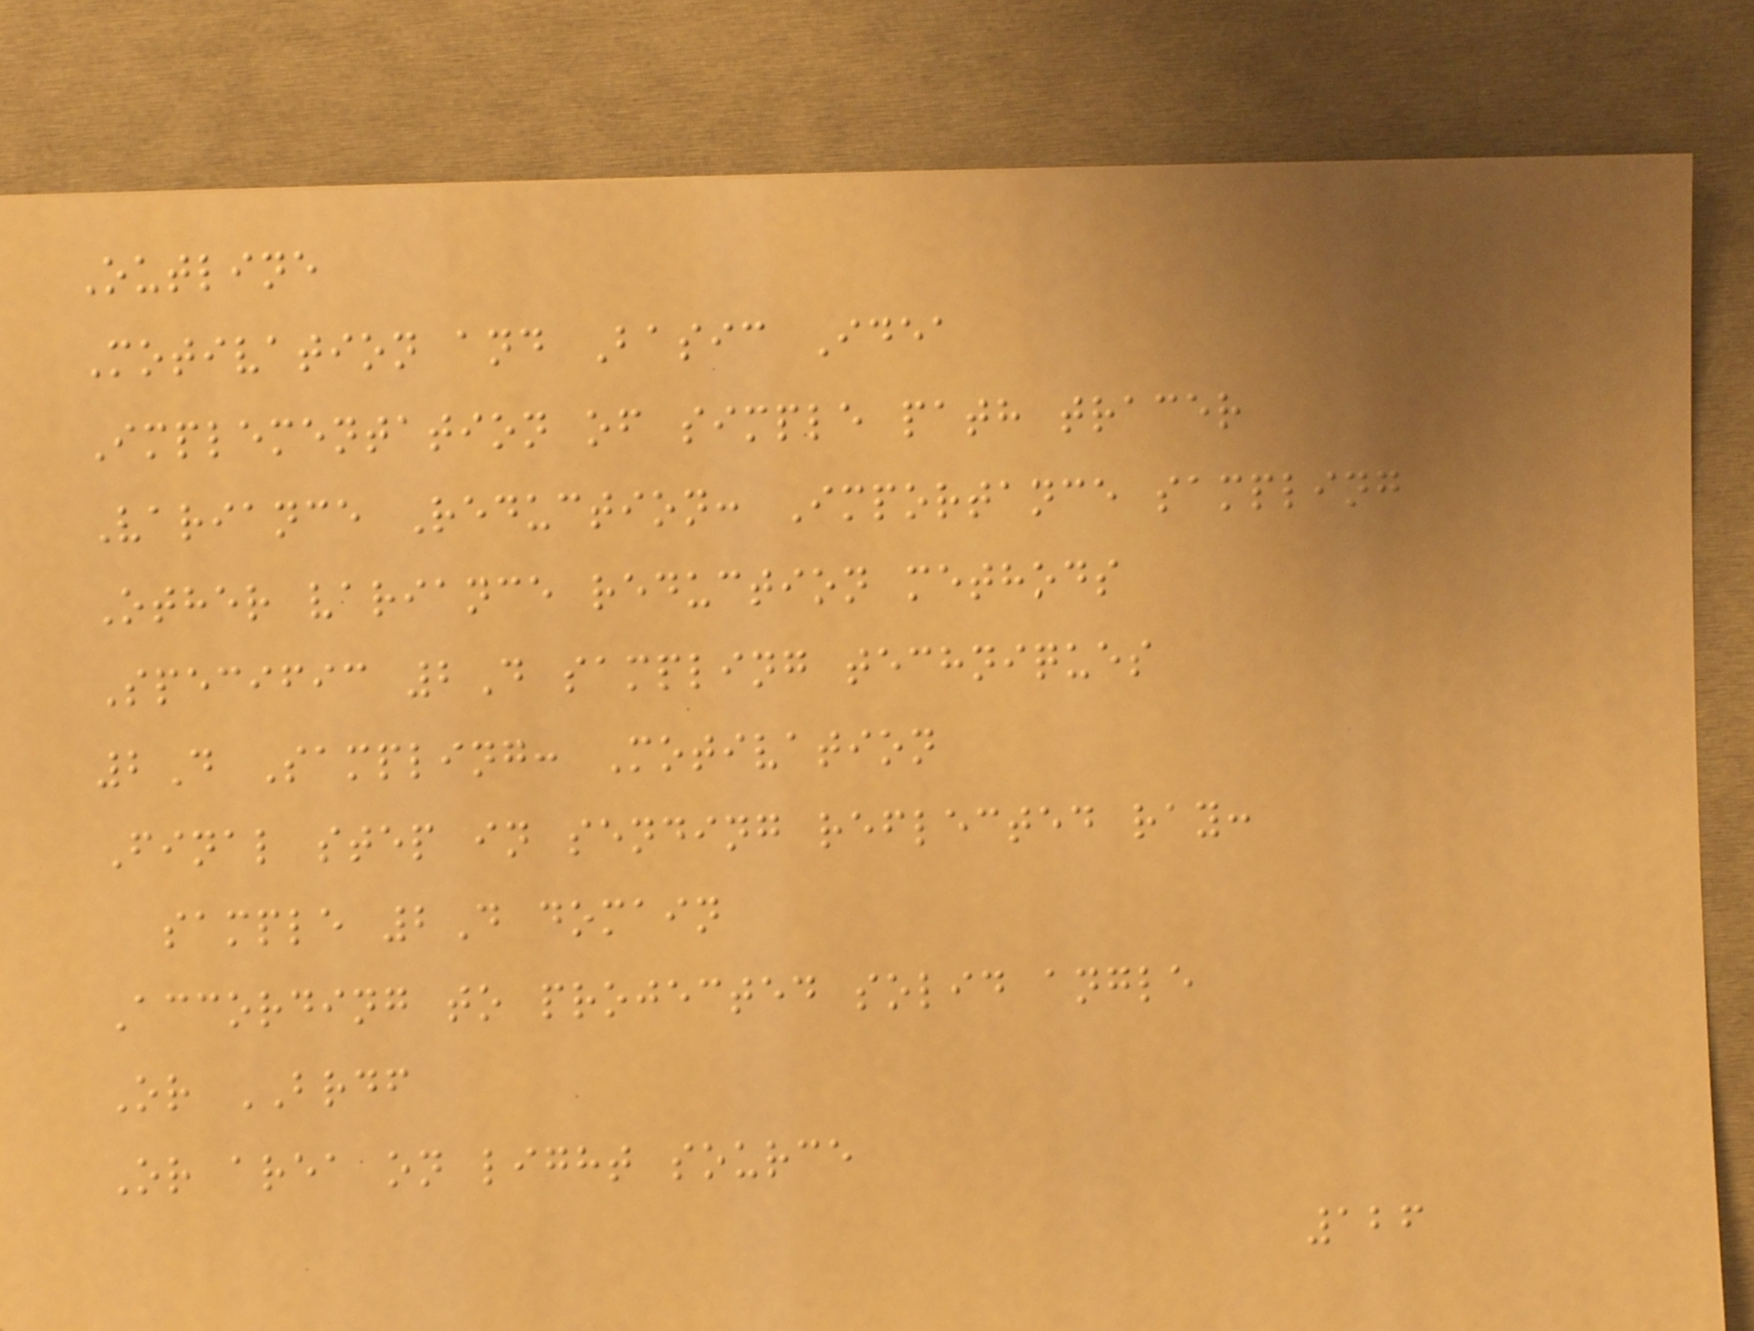Outline
Motivation and Basic Idea
Implementation of simple path tracer
Variance Reduction: Importance sampling
Other variance reduction methods
Specific 2D sampling techniques
2D Sampling: Motivation
Final step in sending reflected ray:
sample 2D domain
According to projected solid angle
Or BRDF
Or area on light source
126
